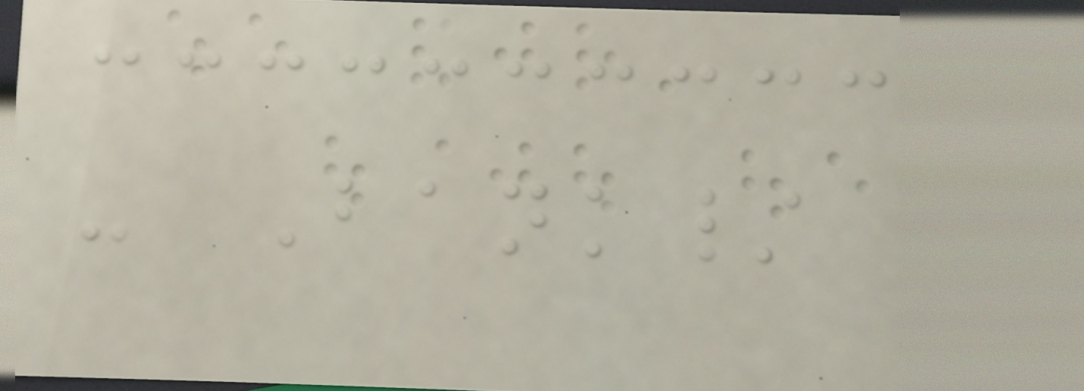- Bank/
